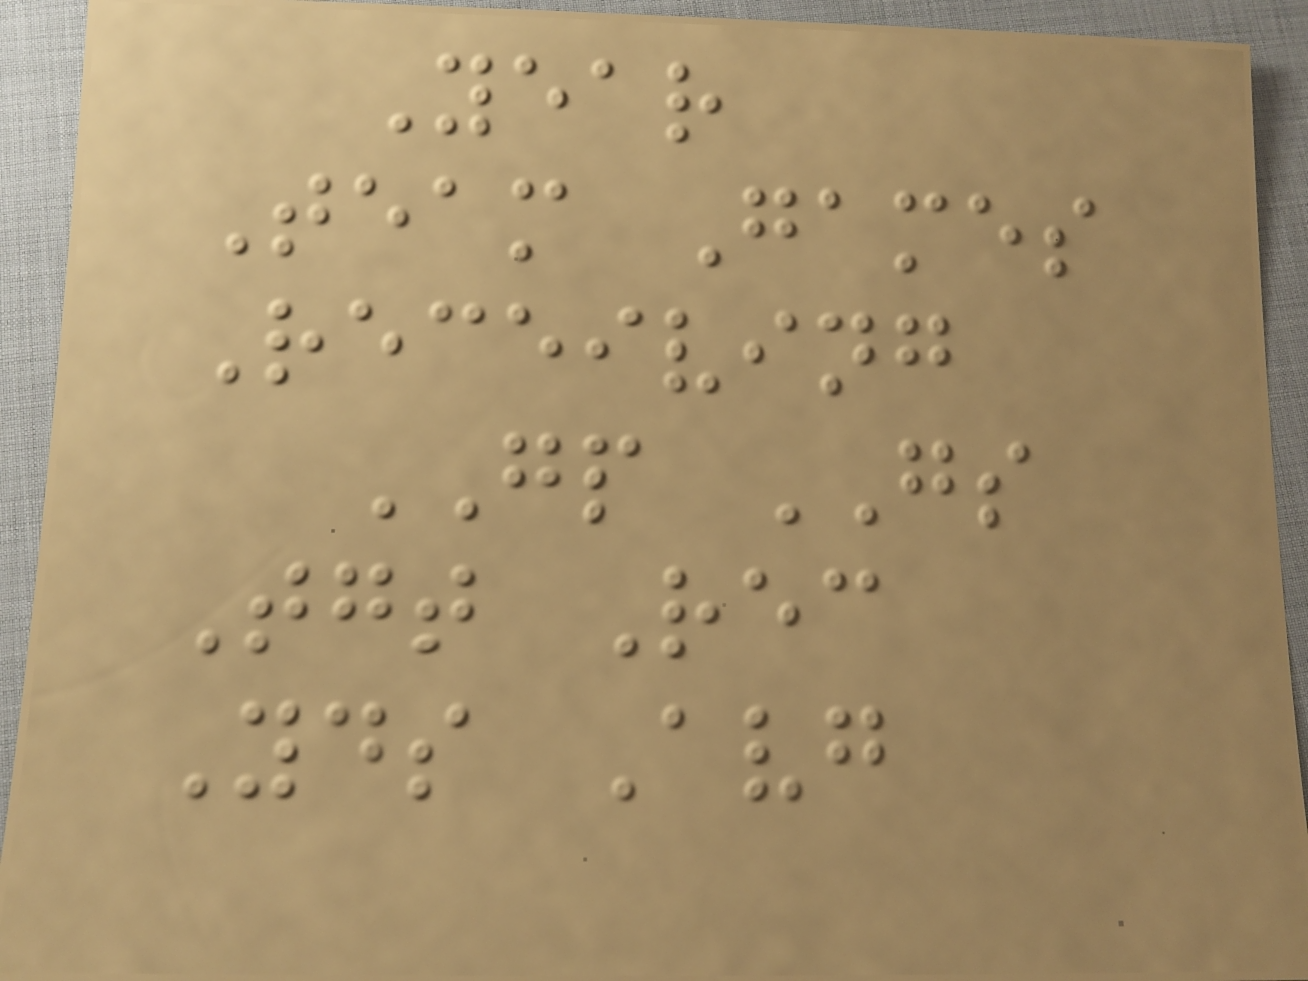Year
Team Games
Receiving
GP GS
Tgt Rec
Yds Avg
